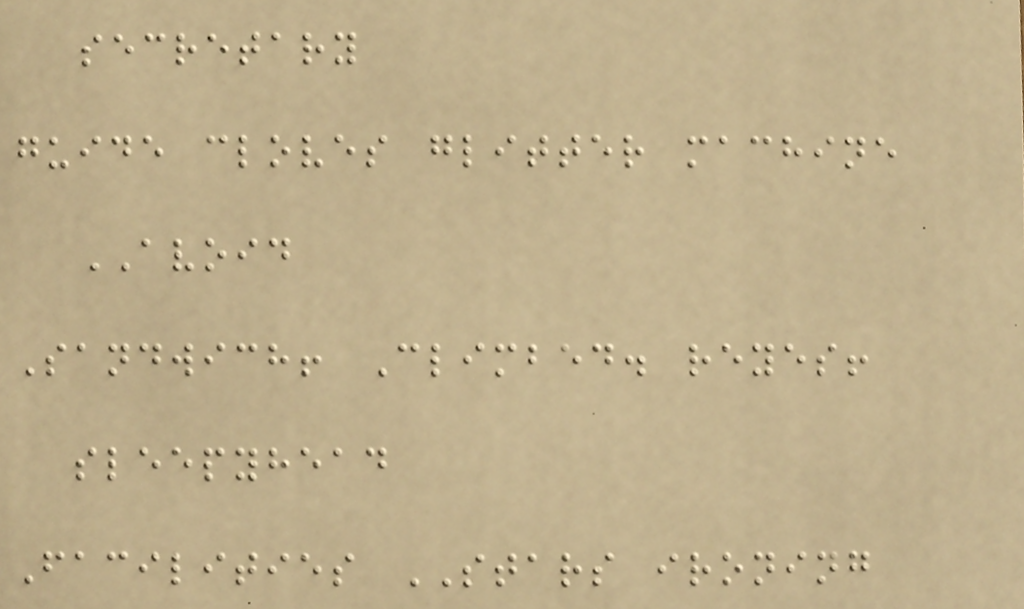secretary
guide cloves glitter machine
AVOID
Sandwich! Climbed. reyes!
sleepyhead
Facilities STARS ironing
